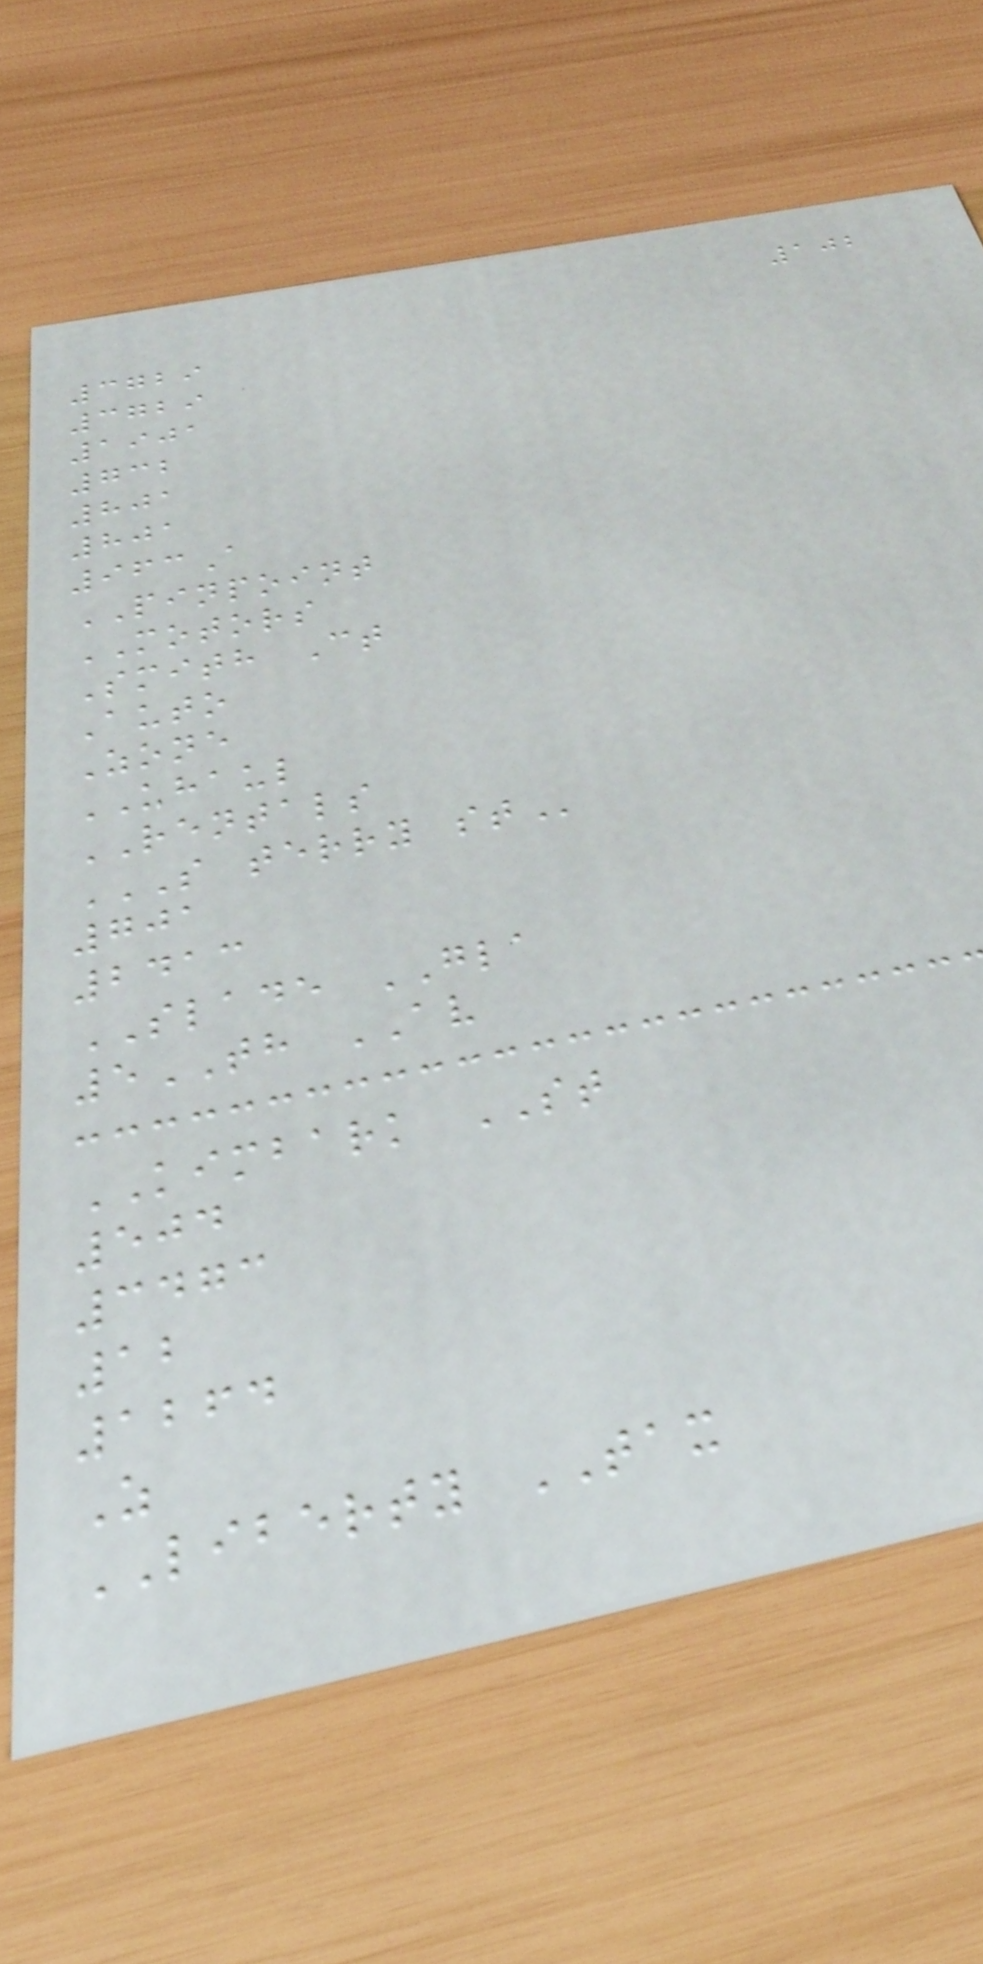102
3729
3729
1901
732
801
801
963A
PINPOINT
MOTORS
Smith Ct
Auto
Zone
UHAUL
RENTALS
S TERRY ST
701
2413
SLADE GLA
5TH AV
KIMBARK ST
504
3473
12
1264
Z
LIBERTY TAX
